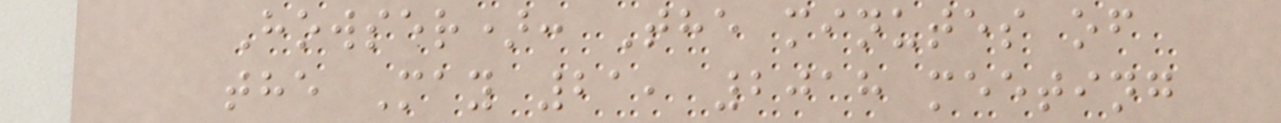Howser): The minutes of
the May 21, 2018 meeting
